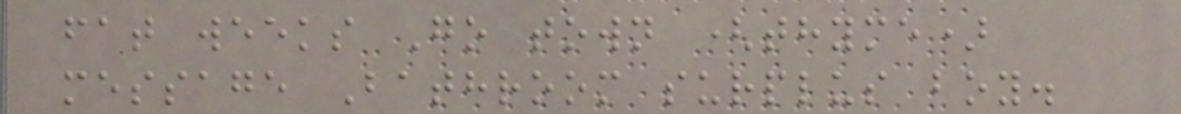fat weeks Go town (thyme)
message Bathroom surplus boy.
